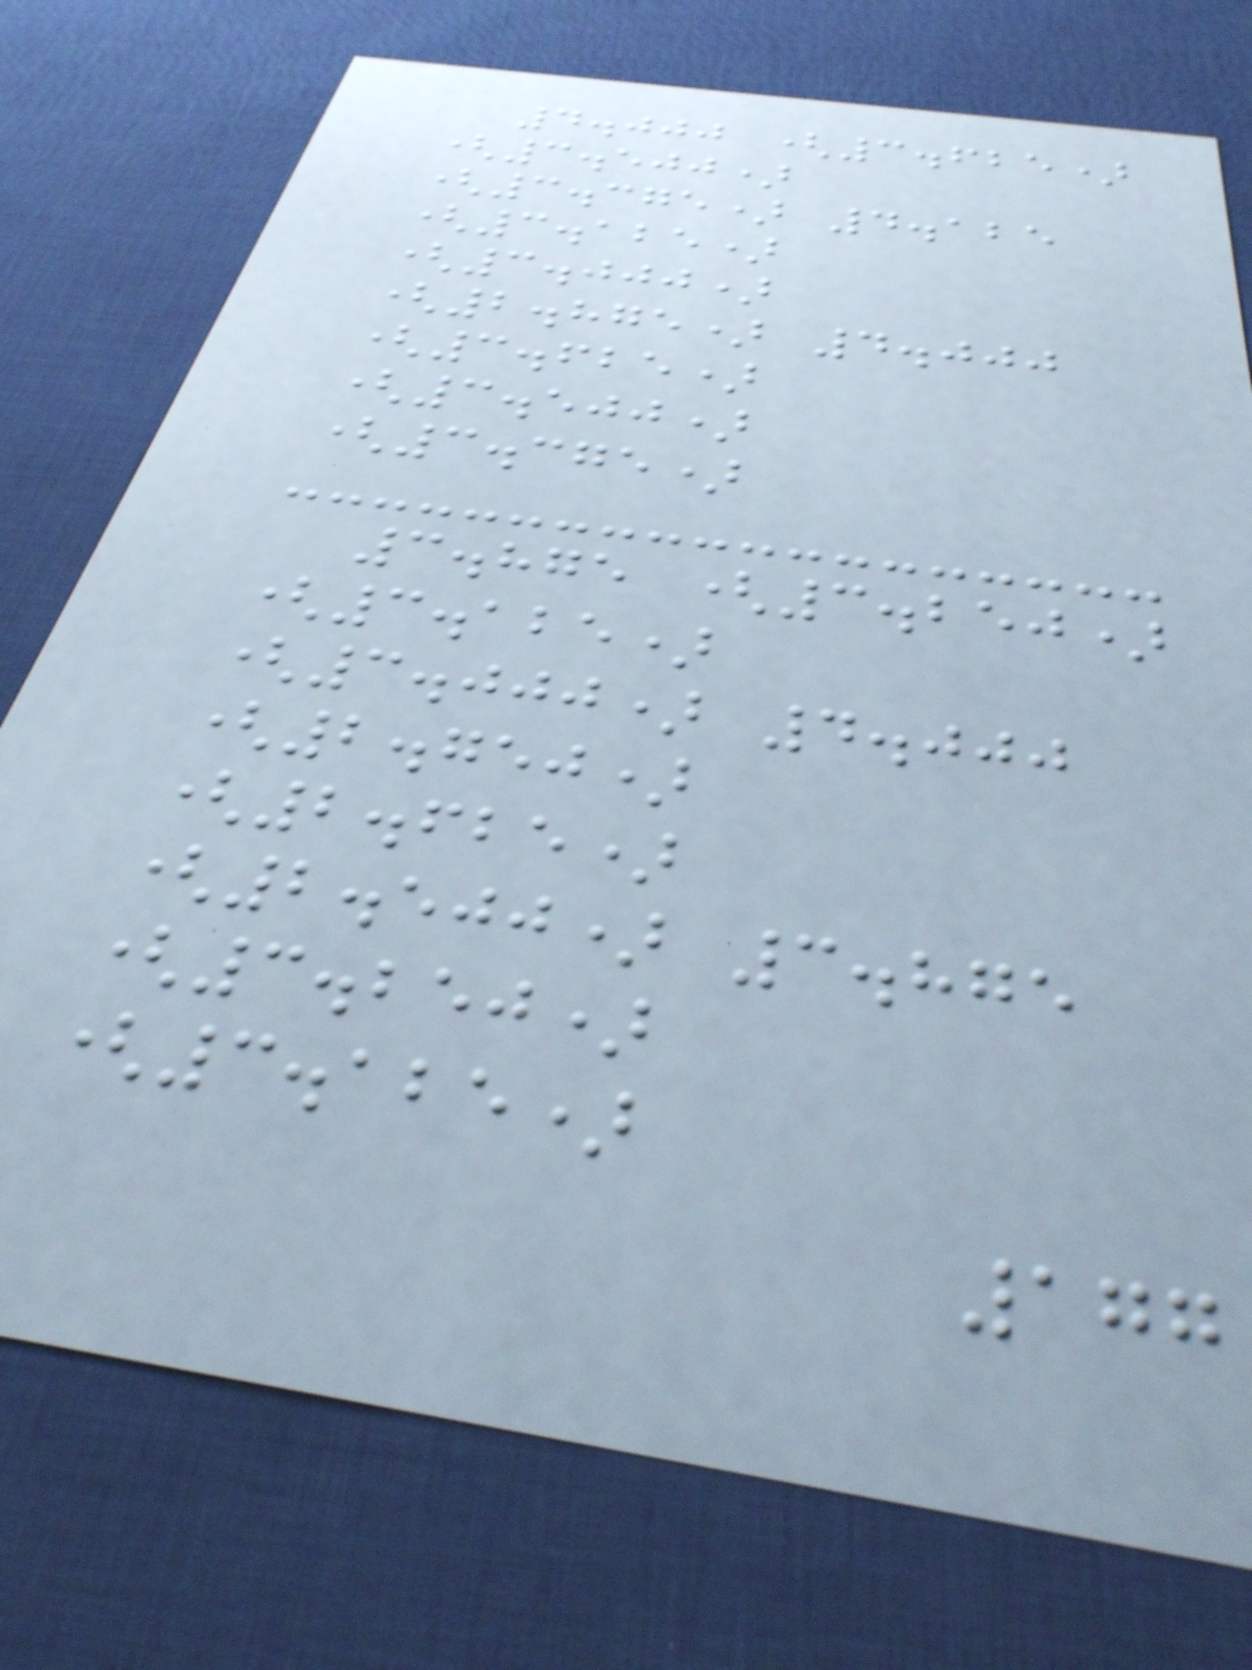4.000 (3.625)
(3.500)
(3.375) 4.125
(3.125)
(3.000)
(2.875) 4.000
(3.625)
(3.500)
(3.375)
3.875 (3.250)
(3.125)
(3.000) 4.000
(2.750)
(2.625)
(2.500) 3.875
(3.250)
(3.125)
177
